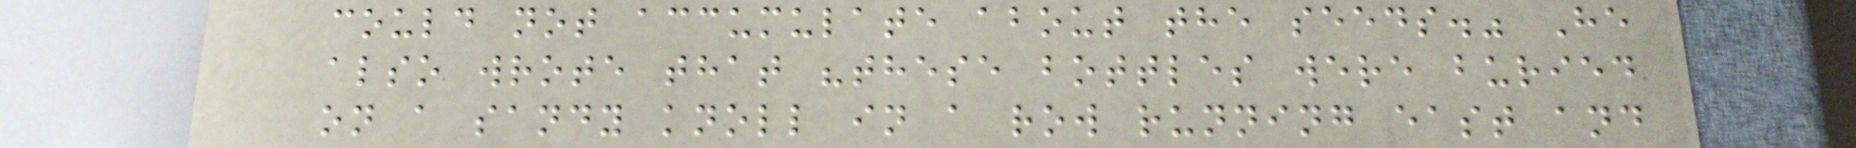could not accumulate about the seeds." He
also wrote that "these bottles were buried
on a sandy knoll in a row running east and
